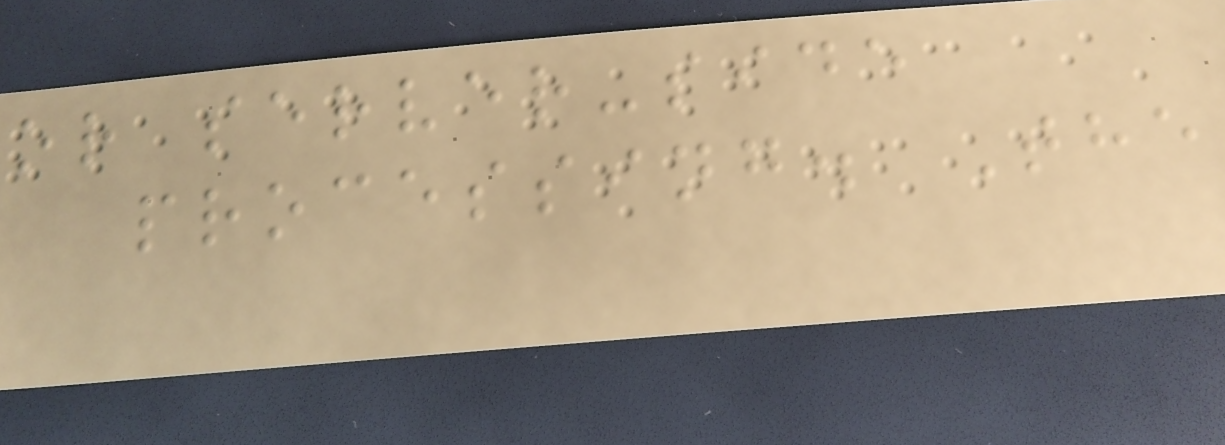or server-side
processing. The
